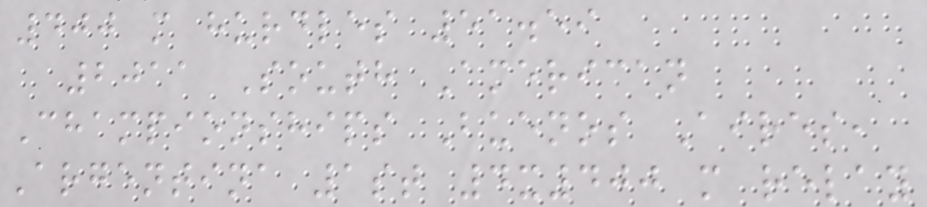400 m hurdles 51.59
2011 South American
Championships Buenos Aires,
Argentina 1st 4x400 m relay
